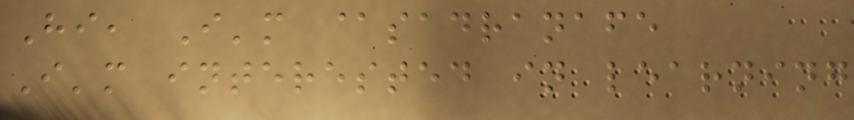Hi, I'm @sadranafe
I'm interested in learning
